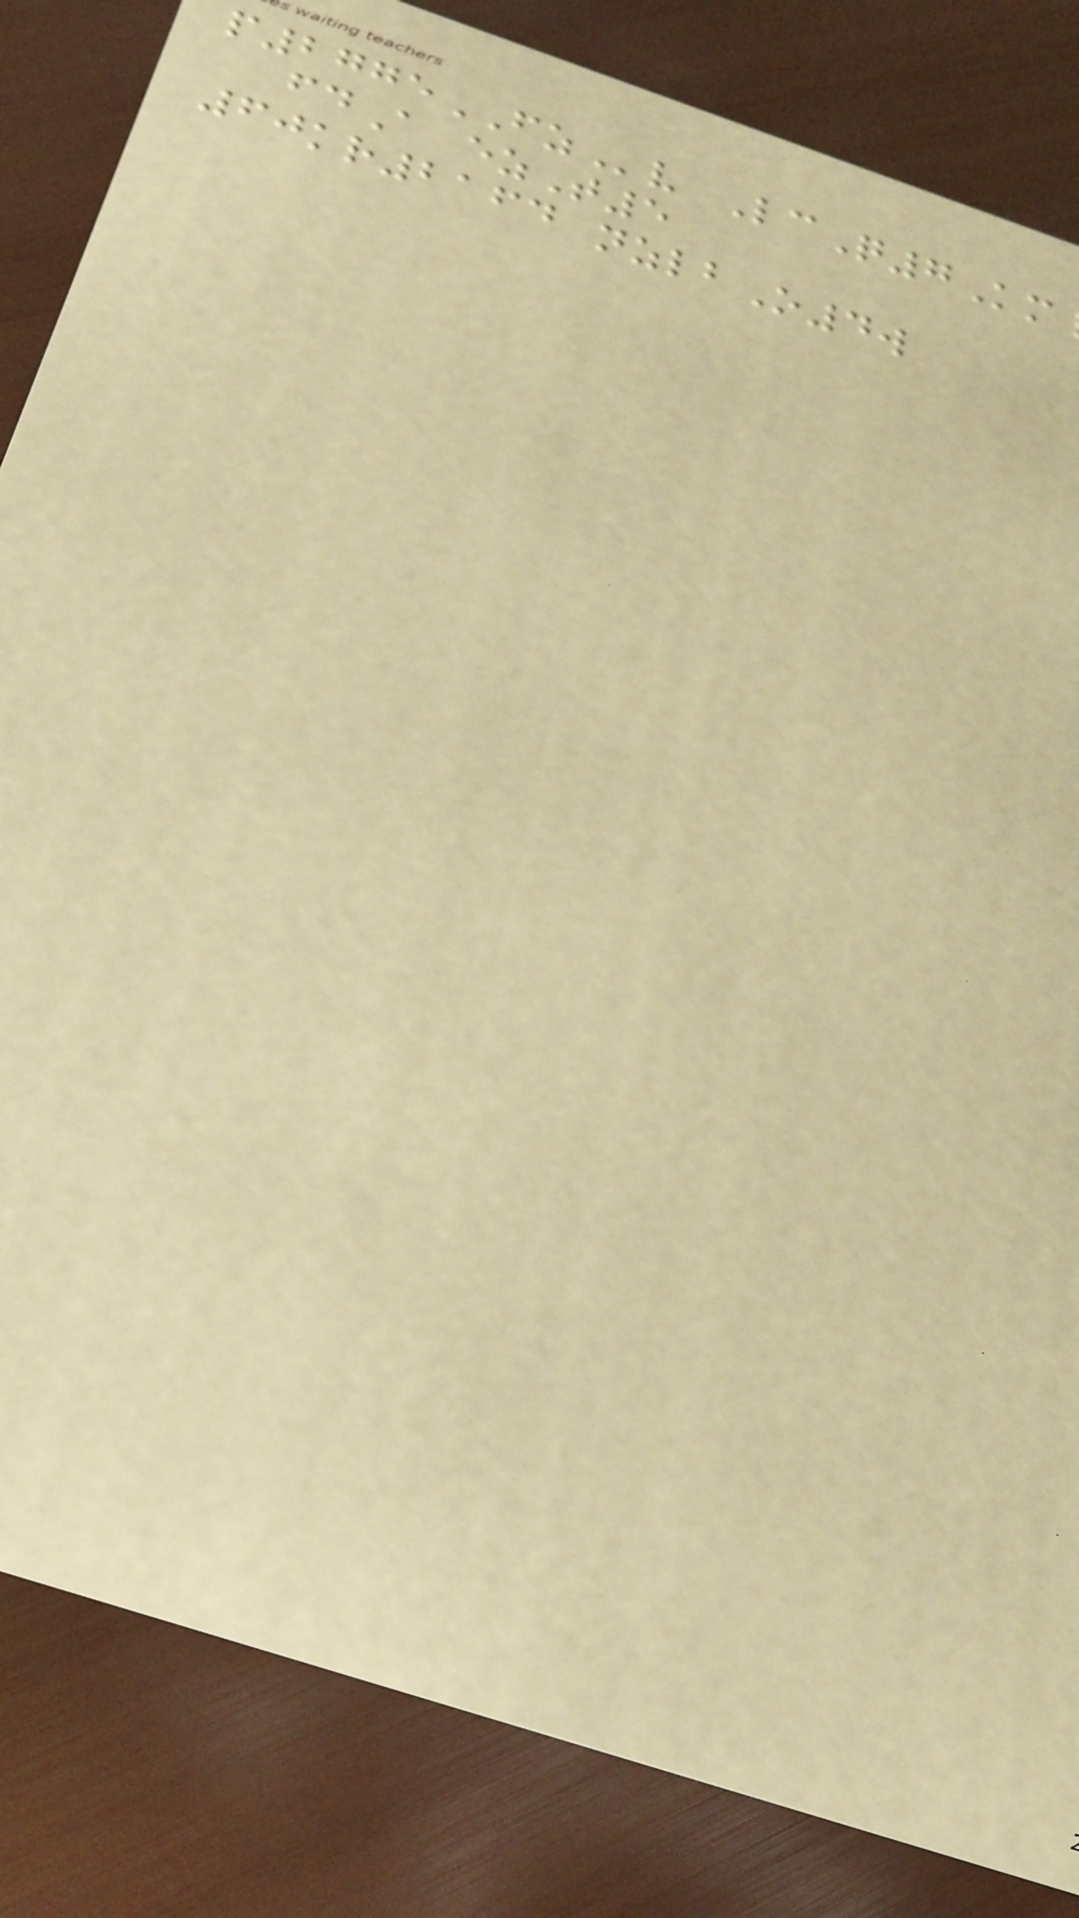p2775FZv LcQ7Km
fdA ezT5
60kr2164 nzlbO4w
